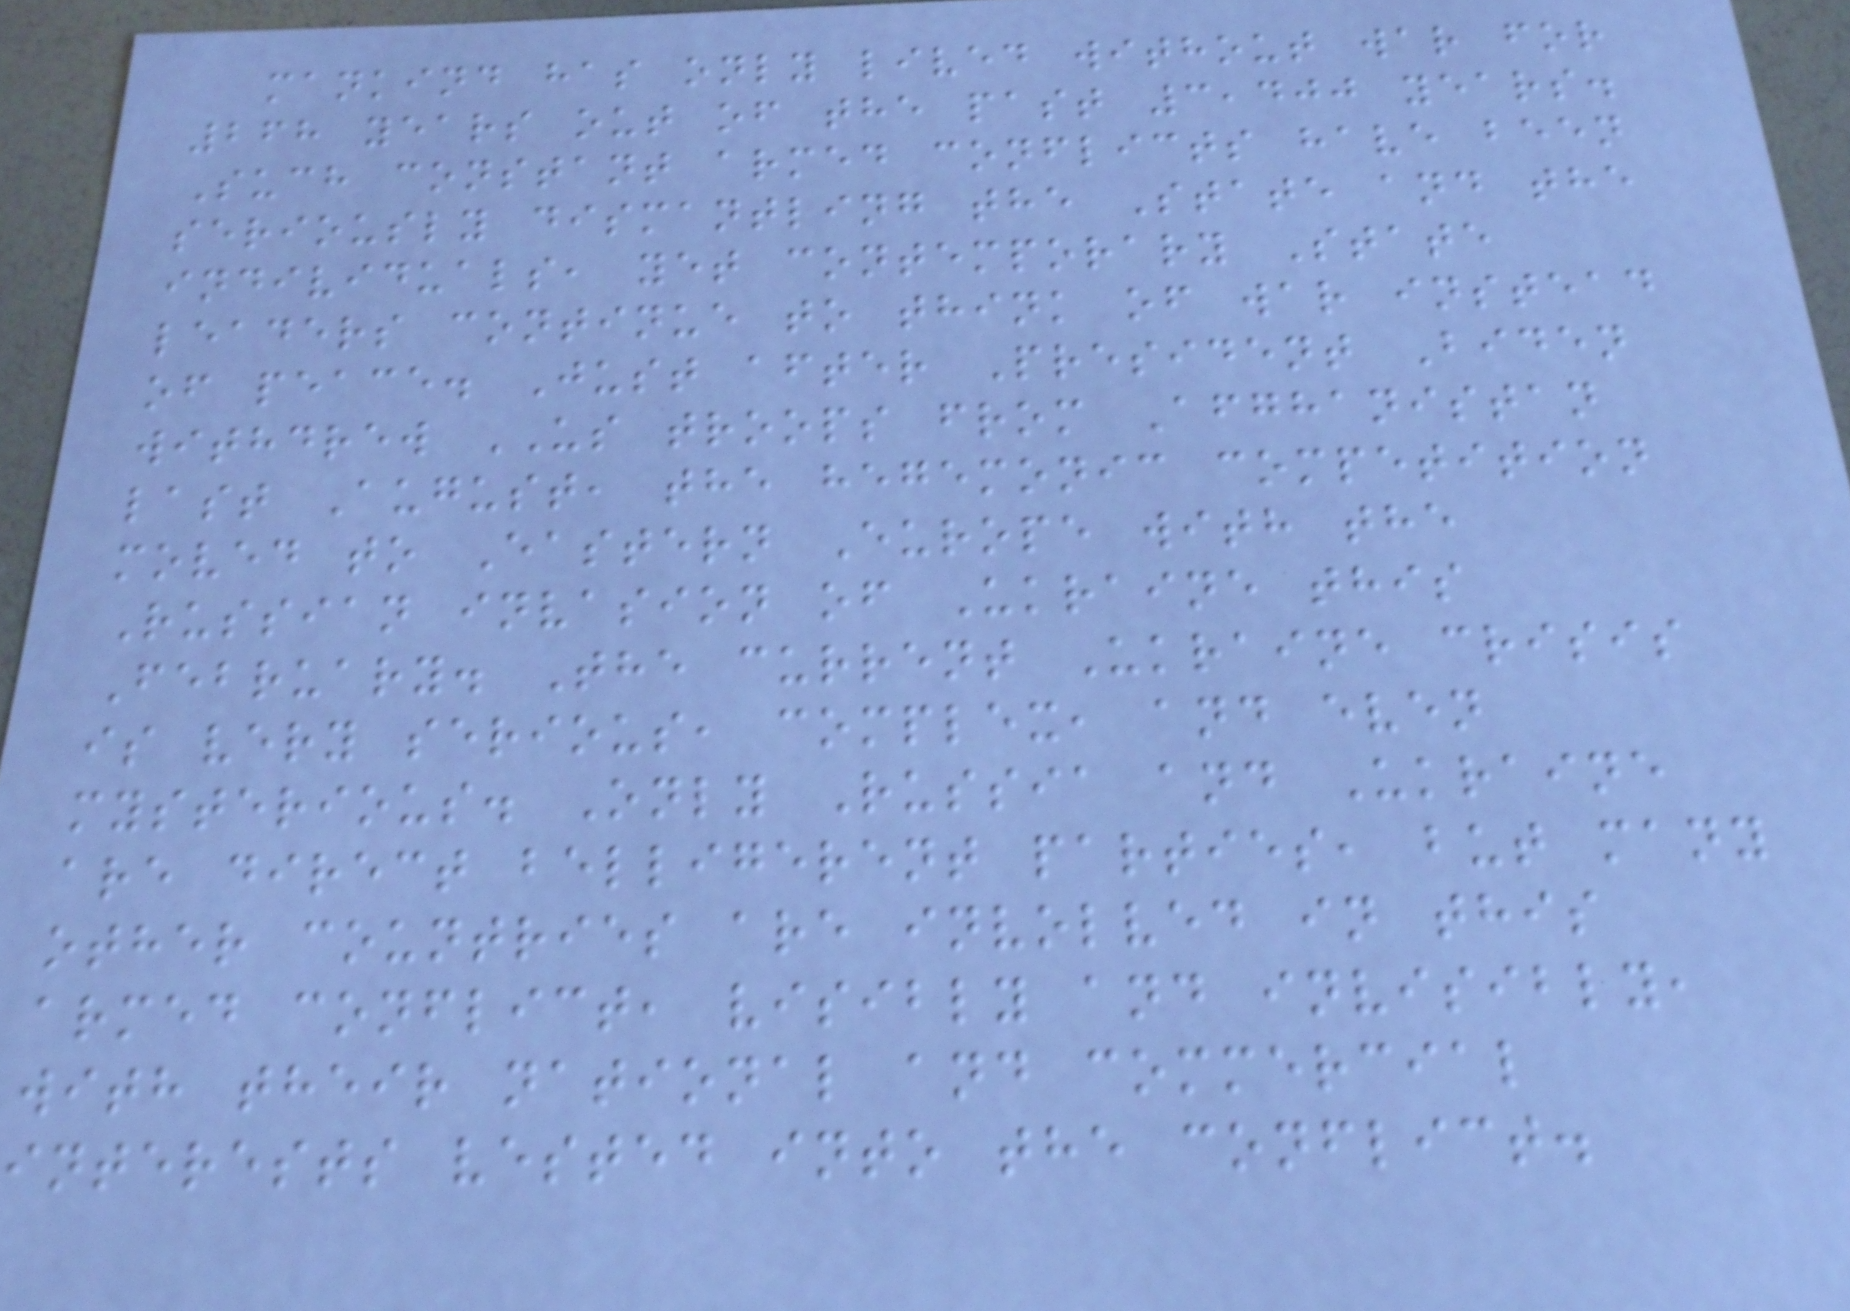mankind has only lived without war for
268 years out of the past 3,400 years.
Such constant armed conflicts have been
seriously dismantling the State and the
individuals, yet contemporary State
leaders continue to think of war instead
of peace. Just after President Biden
withdrew US troops from Afghanistan
last August, the hegemonic competition
moved to Eastern Europe with the
Russian invasion of Ukraine this
February. The current Ukraine crisis
is very serious, complex, and even
mysterious. Only Russia and Ukraine
are direct belligerent parties, but many
other countries are involved in this
armed conflict, visibly and invisibly,
with their national and commercial
interests vested into the conflict.
